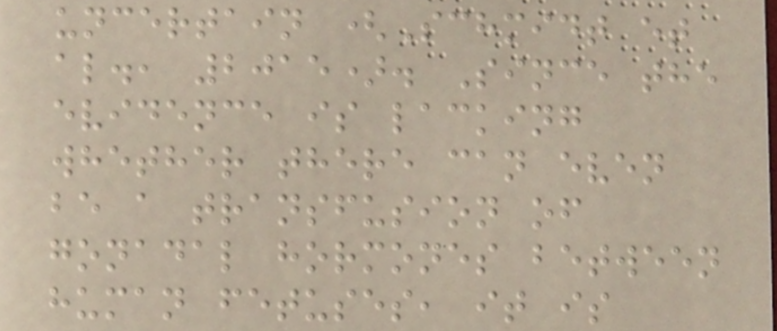uncertain (Schmidt et
al., 2015). Since the
evidence is lacking
whether there can even
be a transfusion of
gonadal hormones between
human fetuses, it is
